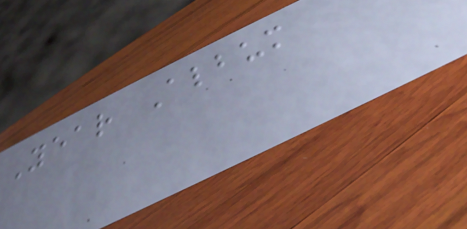Year Album
